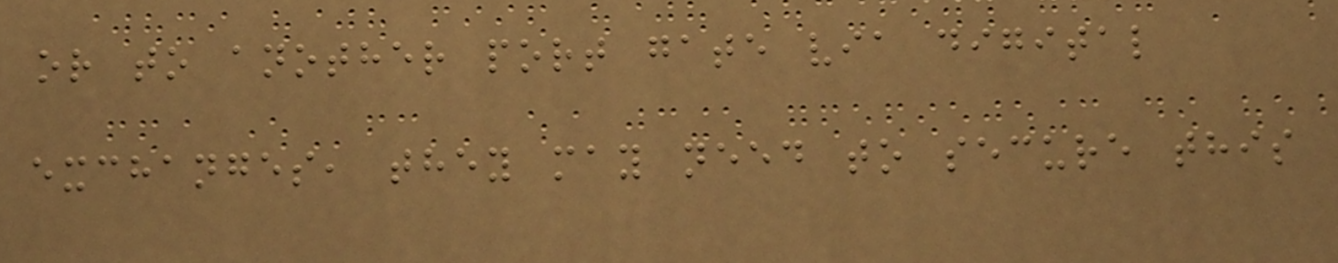or to another port gate via digital
exchanges, they may need to secure this
